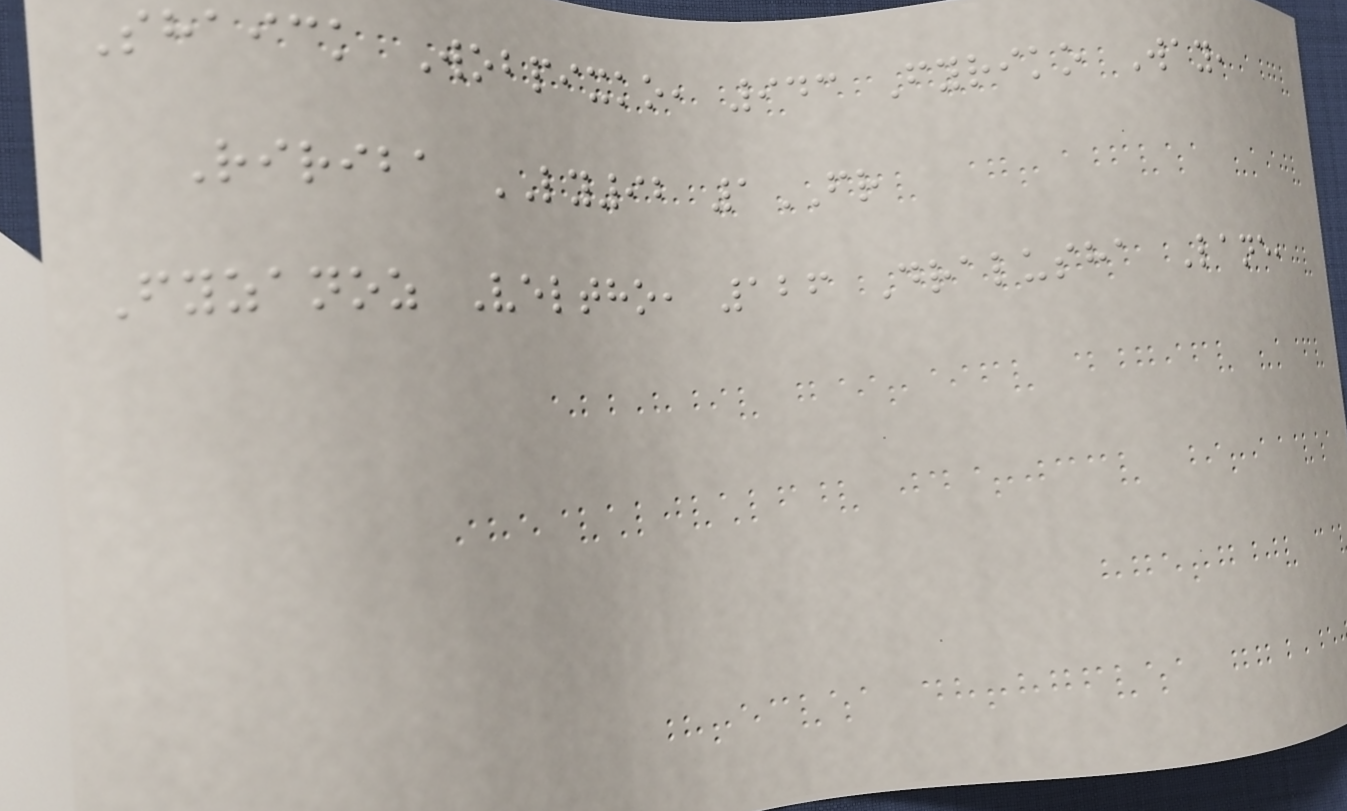Shaick Wobpixko, 943 Fyriko Way,
Ririba LY92 1FR
Fyzanoz Veltho, 126 Dralusha Lane,
